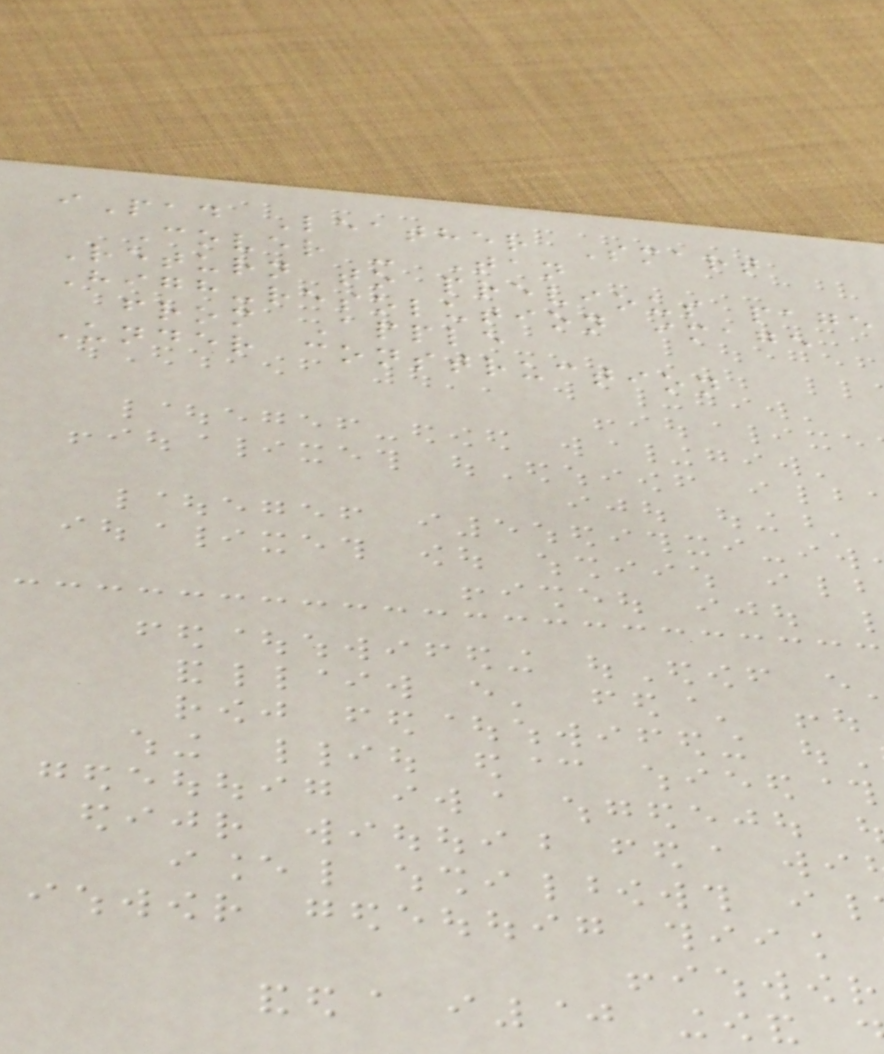iPad Leather Smart
Cover - Tan
Return to previous page
High-resolution image
from Apple
Under construction
